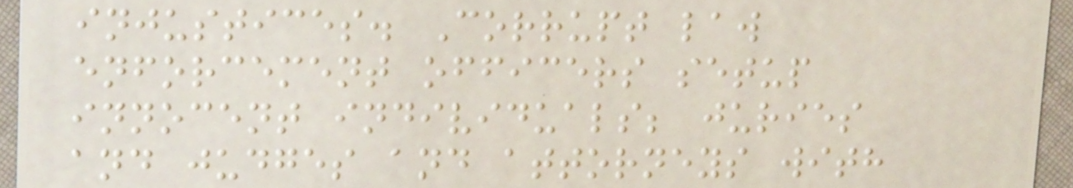injustices. Corrupt law
enforcement officers setup
innocent individuals; juries
and judges and attorneys with
